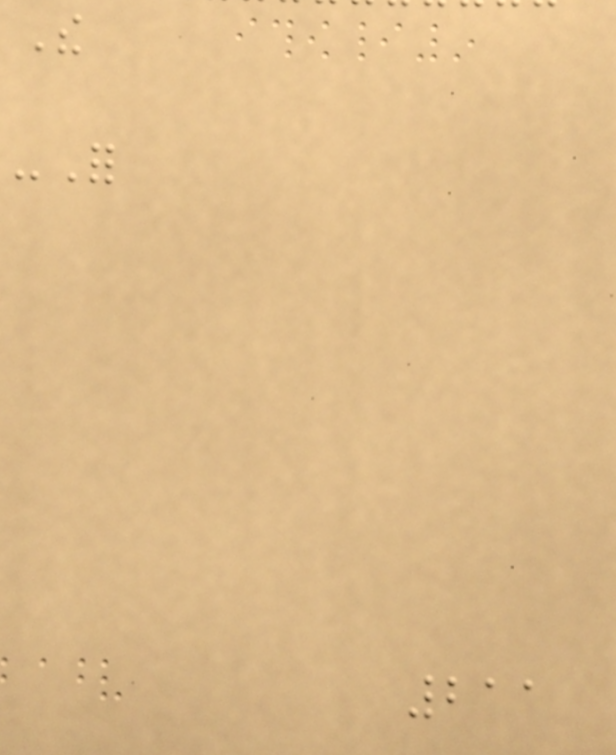The
-For
211
